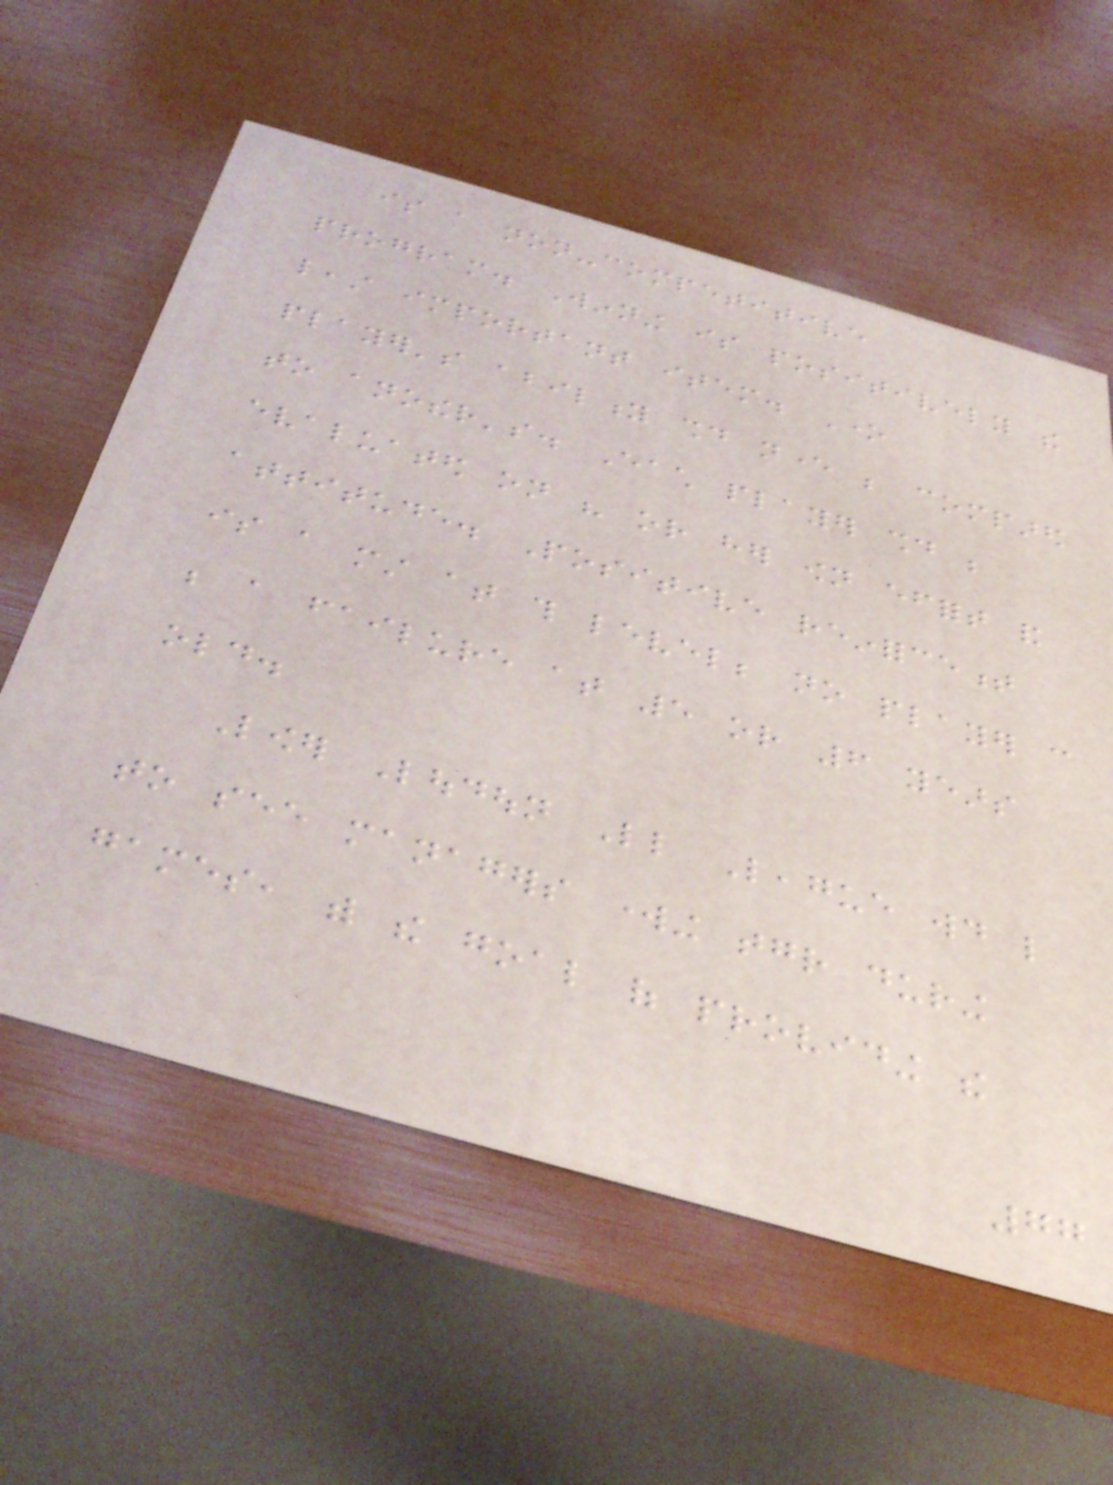is a non-competitive
program. Winning is positively the
least important item. One
player's ability should never be compared
to another's. Each player should be
evaluated on his or her own effort and
attitude. Positive reinforcement
is a must at this level; no player can
be a failure at 5 or 6 years
old.
Lower Loudoun Little League would like
to see managers working together during
games, with the goal of providing the
77
